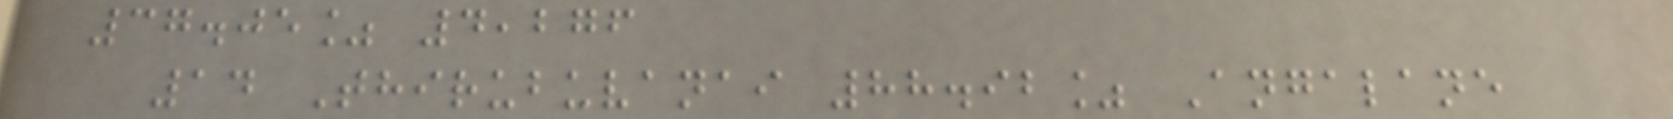37.05% 4,276
14 Thirubuvanai 88.92% Angalane
